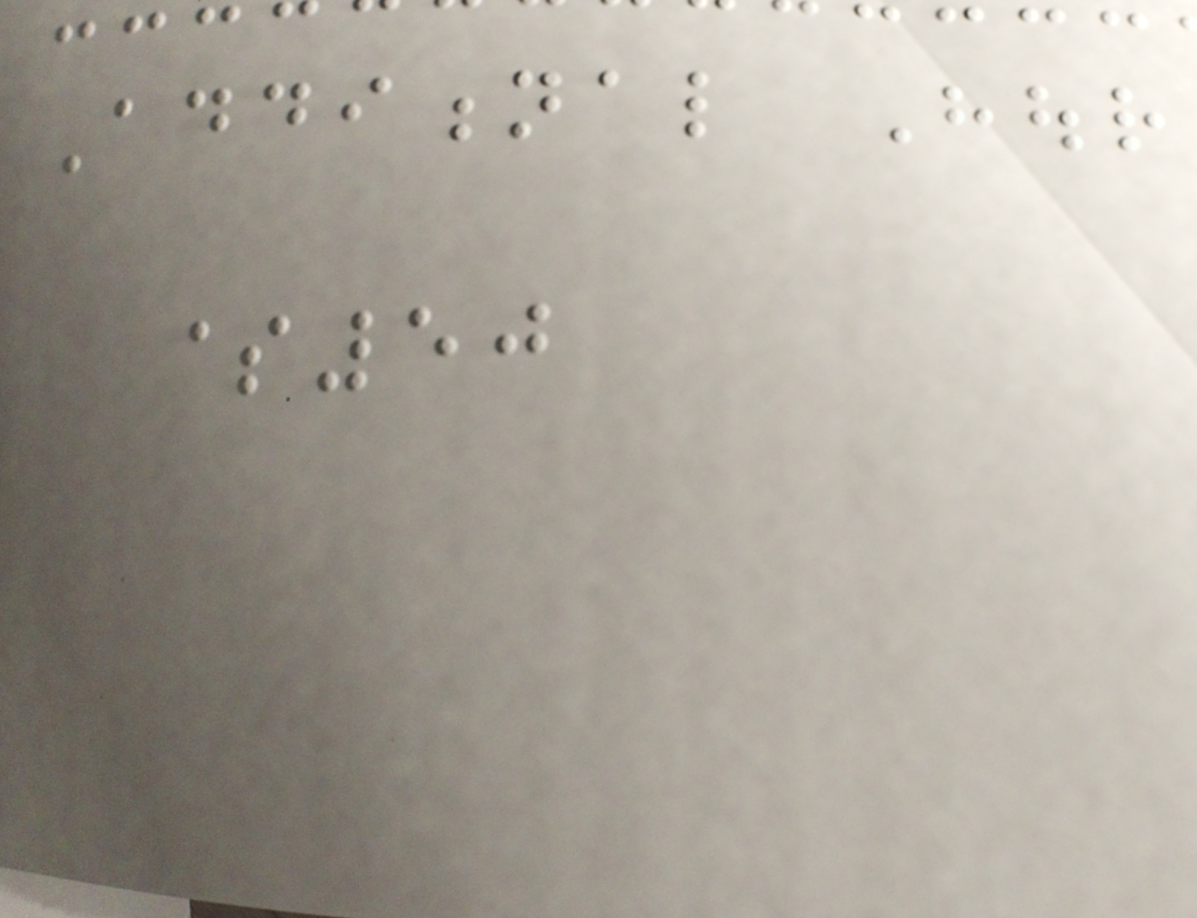Additional Hour
$50
